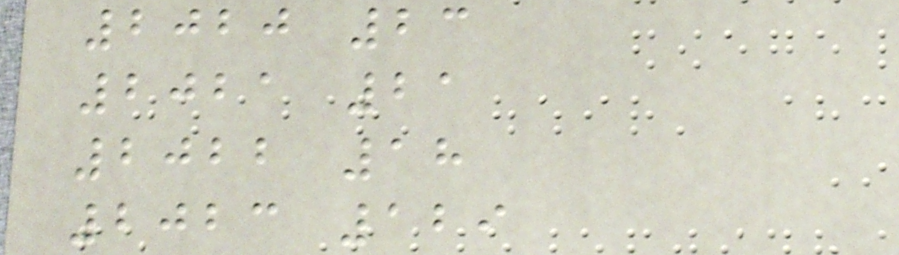2020 23
2021 21
2022 18
2023 129
